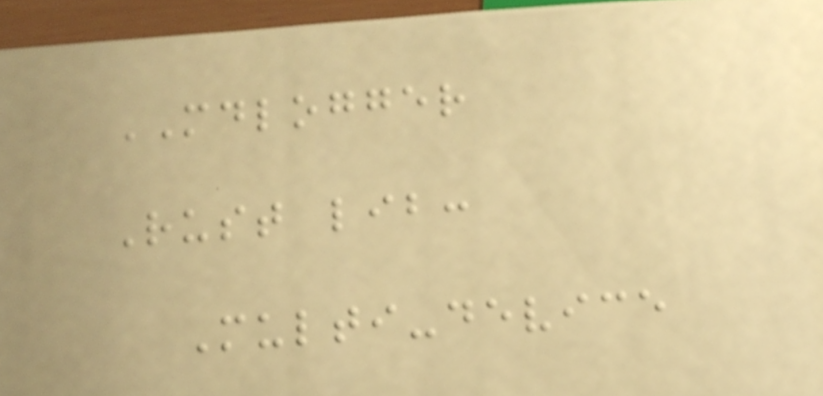MDLOGGER
Rust lib:
Multi-device
